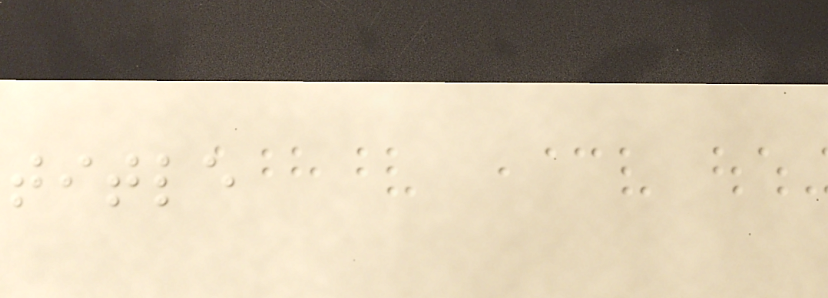title
